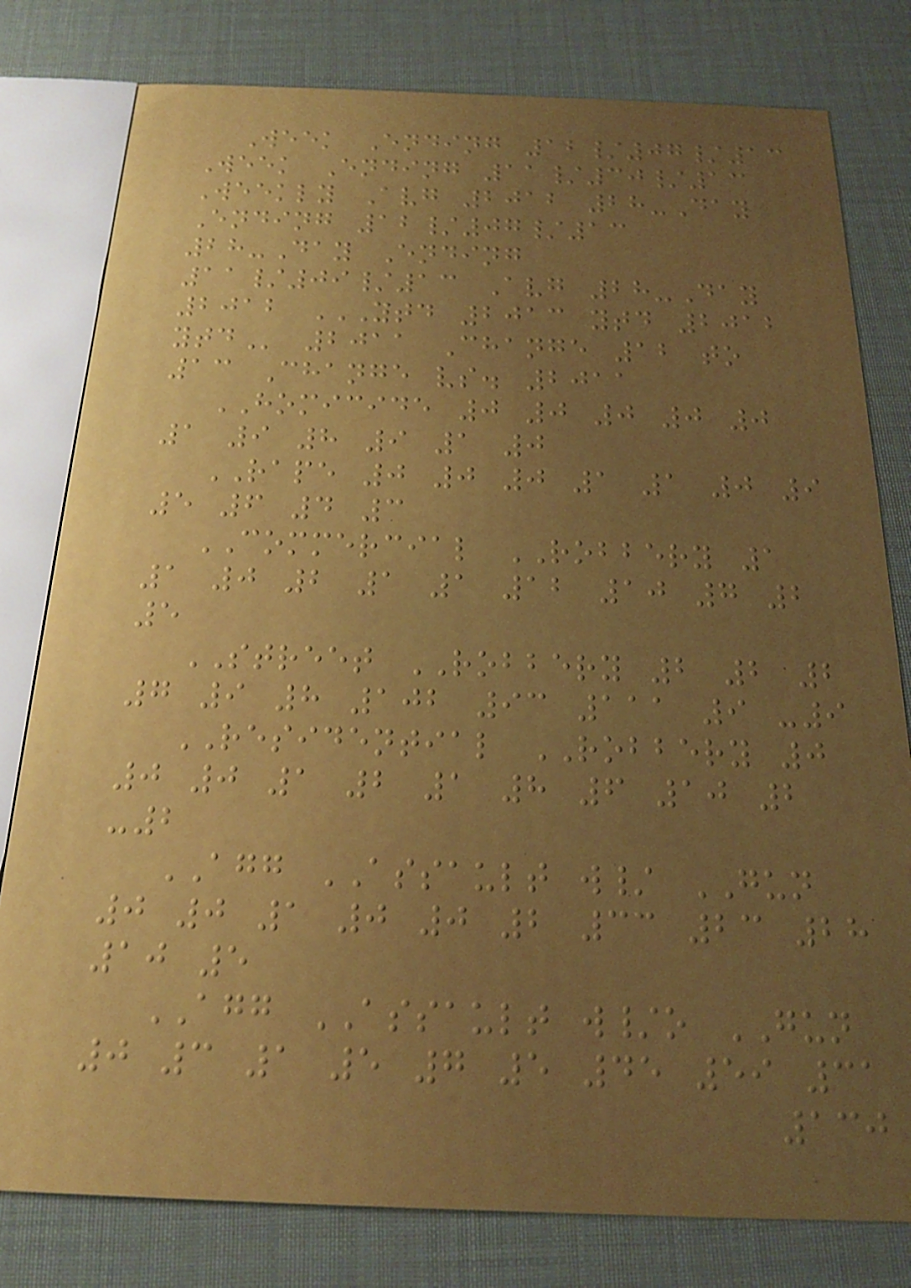Week Ending 12/07/13
Week Ending 11/30/13
Weekly Avg 2012 28-Day
Ending 12/07/13
28-Day Ending
11/09/13 Avg 28-Day
2012 YTD 2013 YTD 2012
YTD 2011 Change 12 to
13 Change vs. 2011
HOMICIDE 0 0 0 0 0
1 9 8 9 1 0
RAPE 0 0 0 1 1 0 9
5 6 4 3
COMMERCIAL ROBBERY 1
1 0 2 1 1 12 10 7 2
5
STREET ROBBERY 2 2 2
7 9 8 102 93 111 9 -9
RESIDENTIAL ROBBERY 0
0 0 1 2 1 8 6 10 2
-2
AGG ASSAULT w/ GUN
0 0 1 0 0 2 33 23 28
10 5
AGG ASSAULT w/o GUN
0 3 1 5 7 5 45 59 31
130
